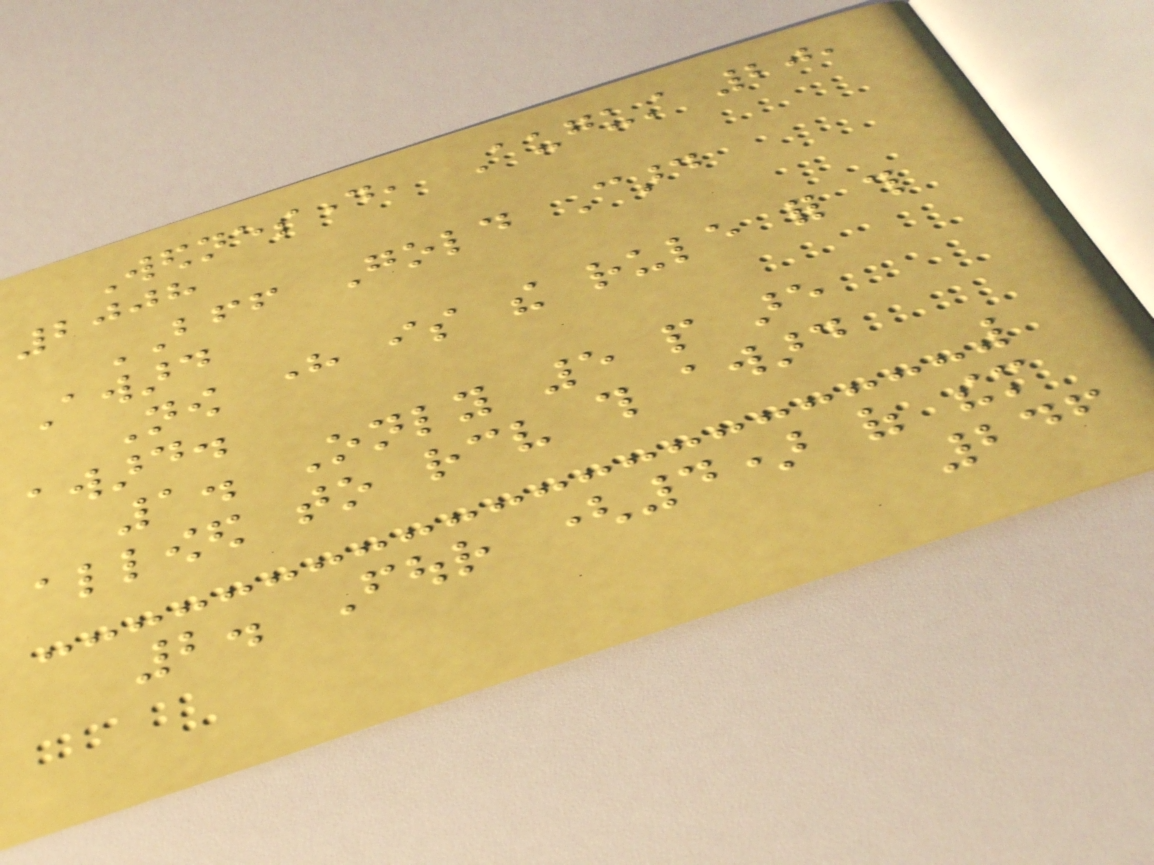Wednesday, August 20,
2008
BFF Gold Card
Award
Now here is the rule for this
award.
1. Only 5 people are
allowed to receive this award
2. Four (4) of them
246
